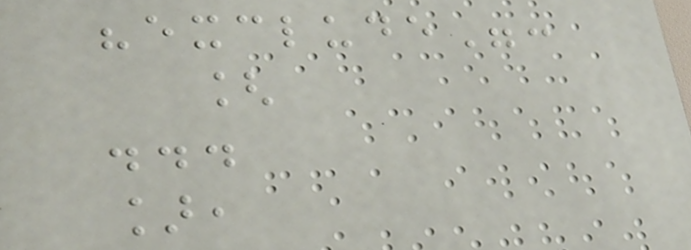"exclude":
[
...
],
